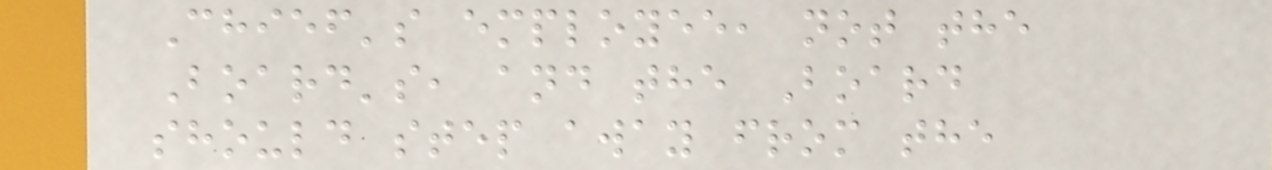Chief's employee, not the
Board's, and the Board
should step away from the
